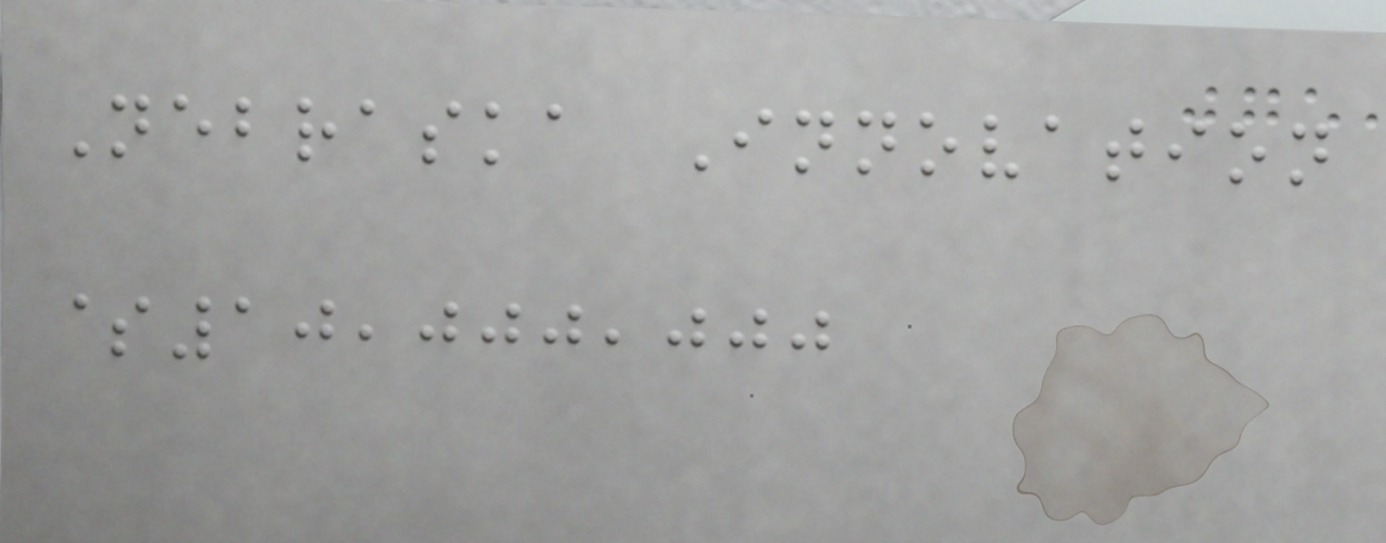Nebraska Innovation
$10,000,000
